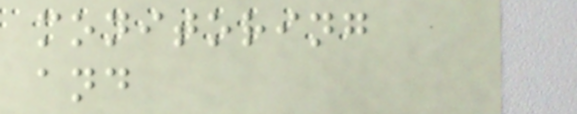monitoring
and
